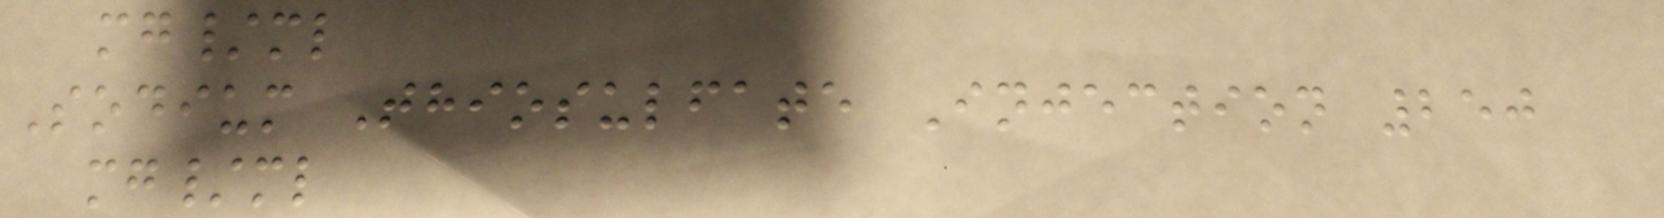mg/ml
Sodium Thiosulfate Injection 250
mg/ml
